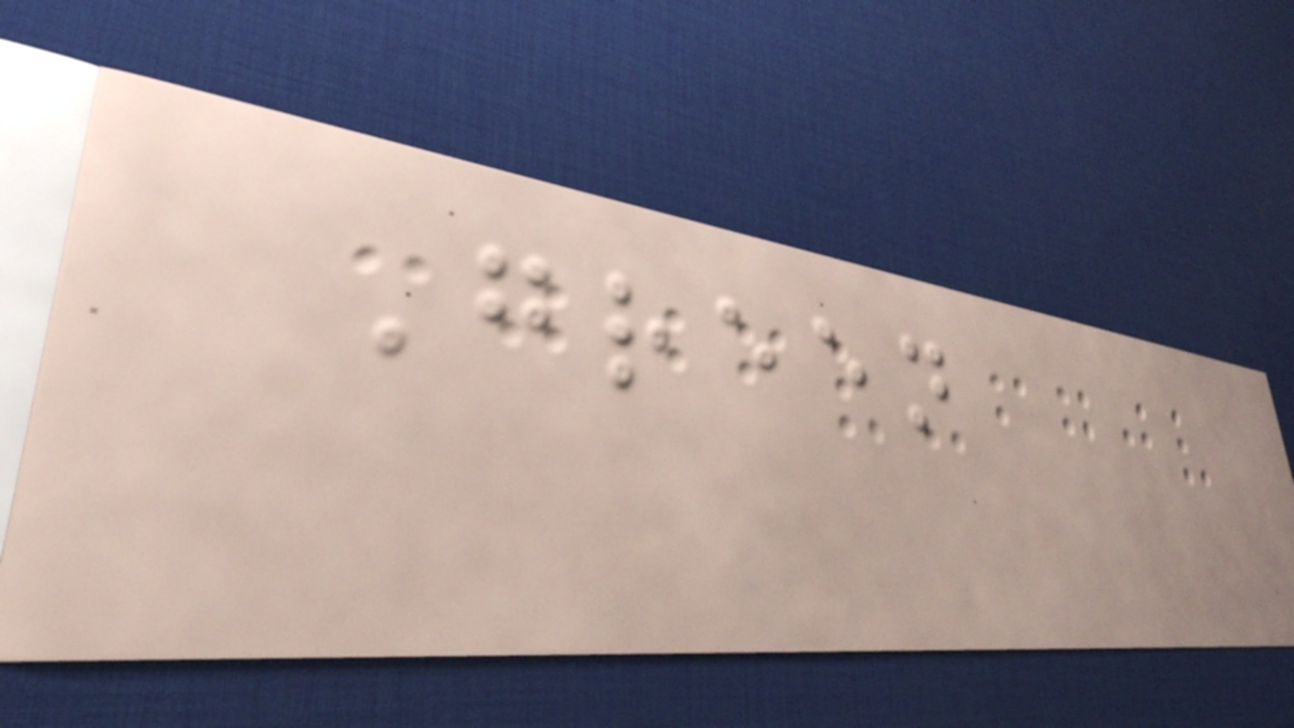Green
